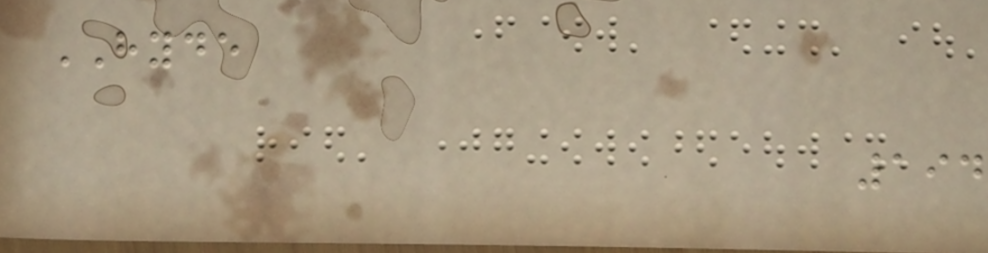HYDE
194
